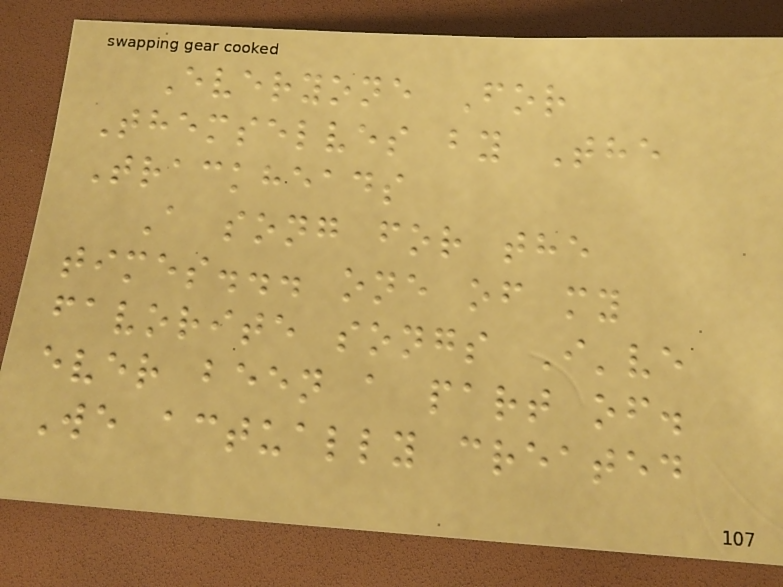Everyone For
Themselves by The
Trackheads
A song for the
times... one of my
favorite songs I've
ever been a part of.
We actually created
